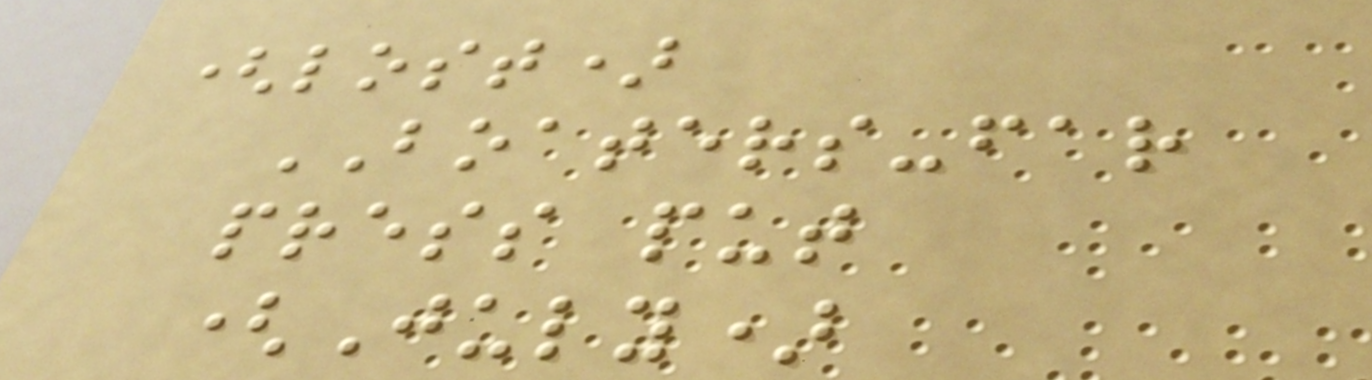(lost)
BOATERS-far
press put
(July)
